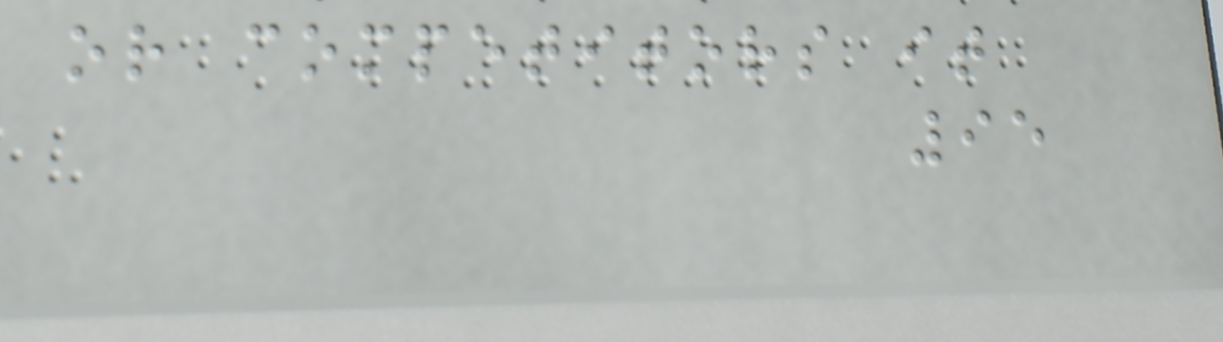or competitors it
95
